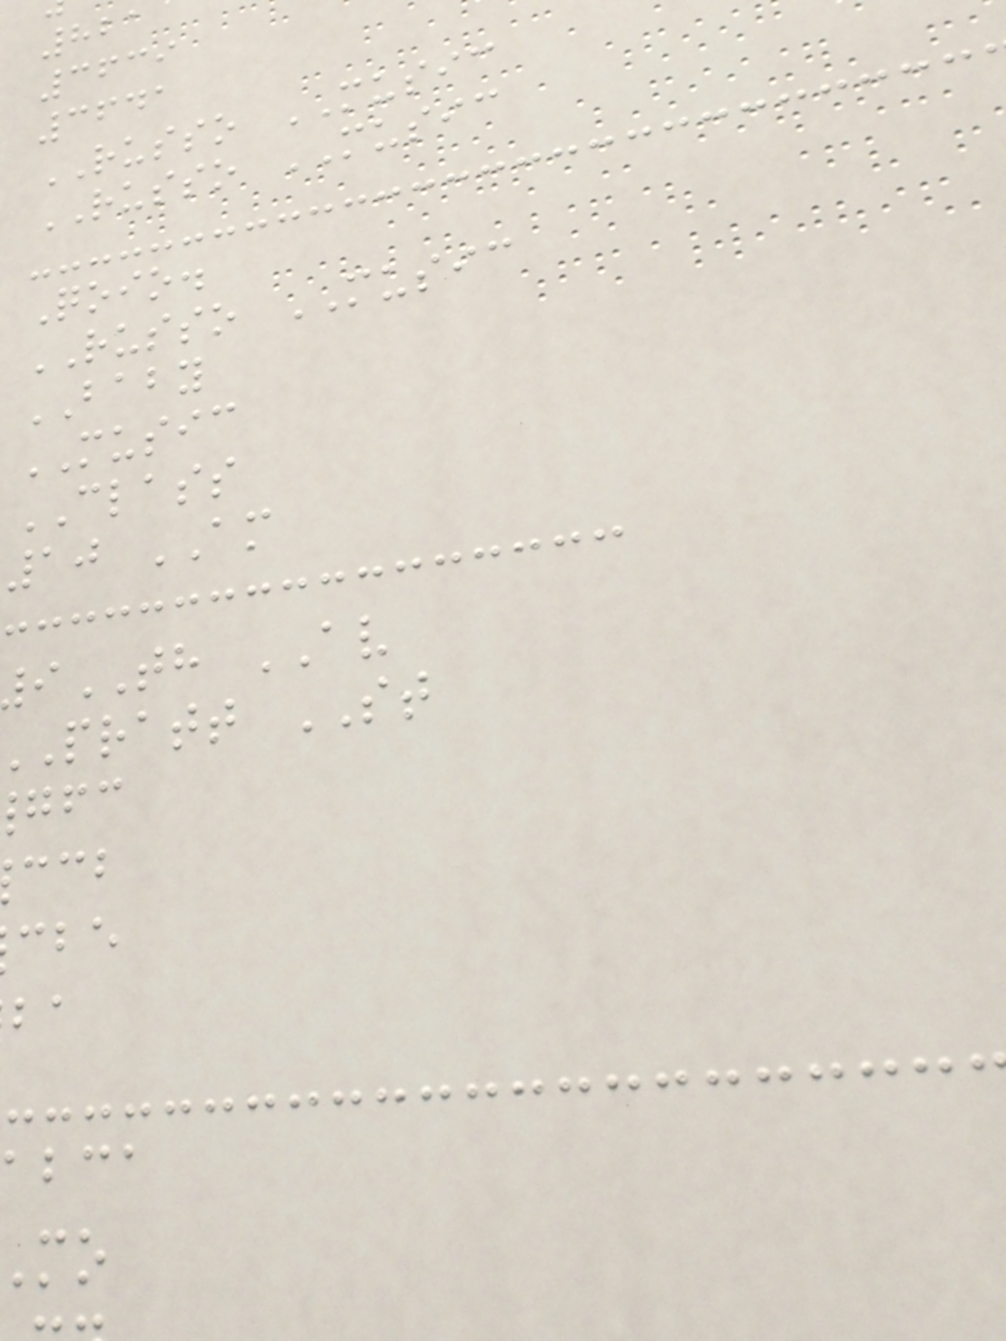821
3639
3641
RUSSO MUSIC
RUSSO MUSIC
Qoio.
RUSSO MUSIC
BABY
MUSIC
CLASS
10 AM
TH AV
pratt ST
